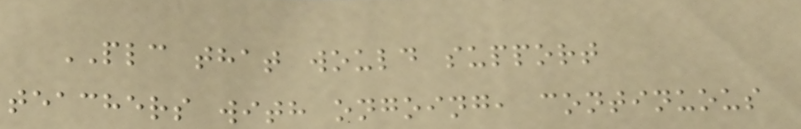PLC that would support
teachers with ongoing, continuous
